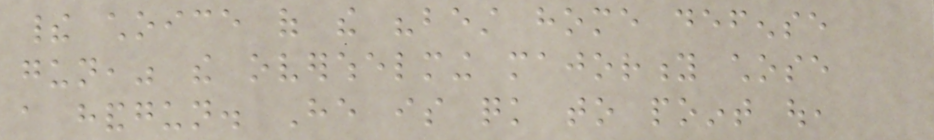their choice of the "best home defense
gun," the overwhelming majority chose
a handgun. He is quick to point out,
